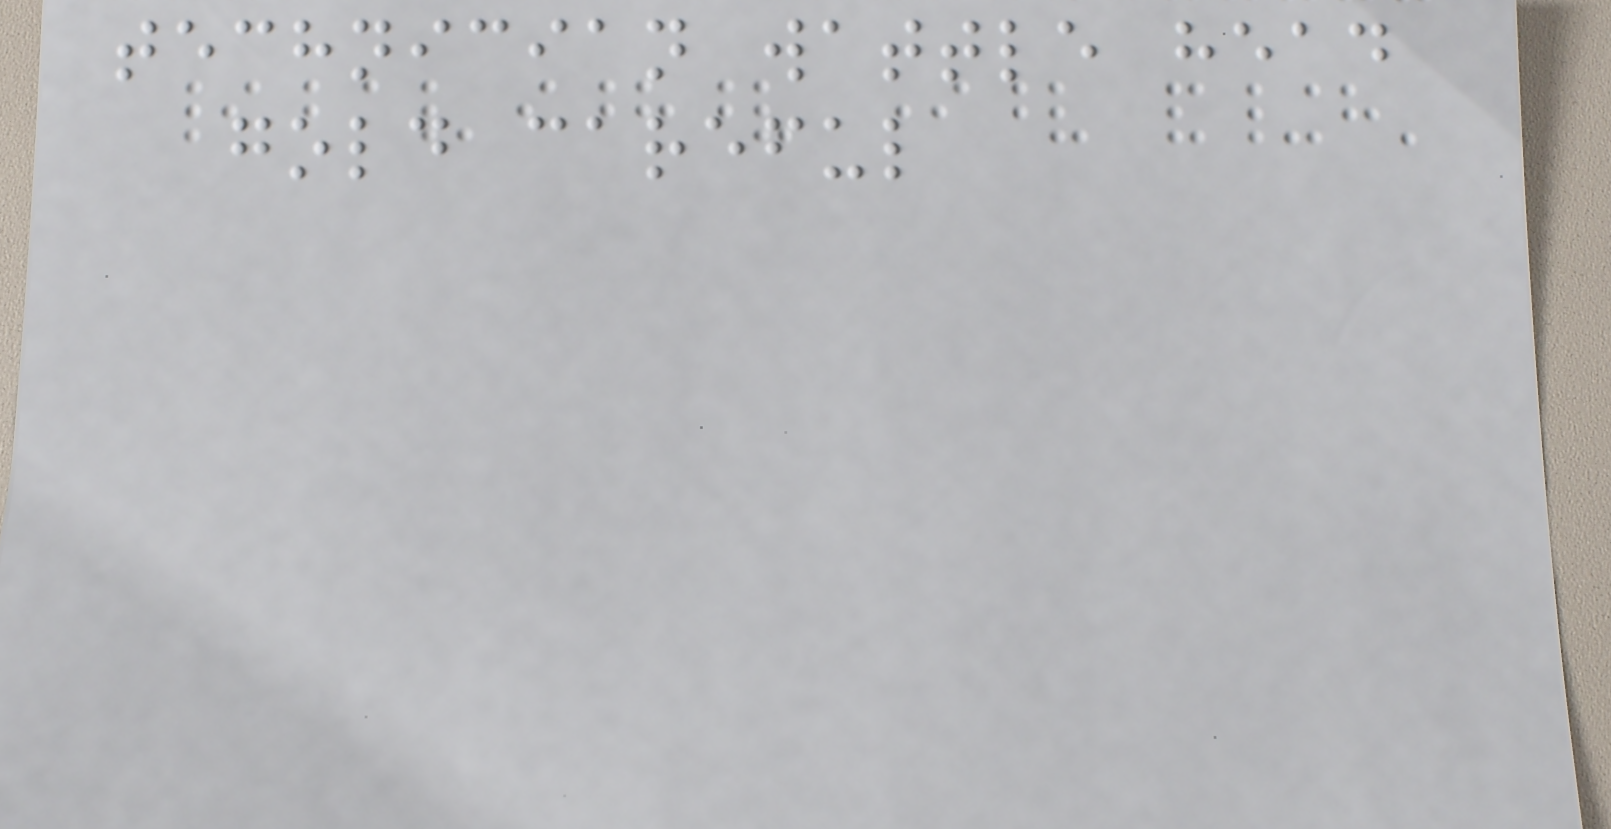technician wattle head
gold careful
